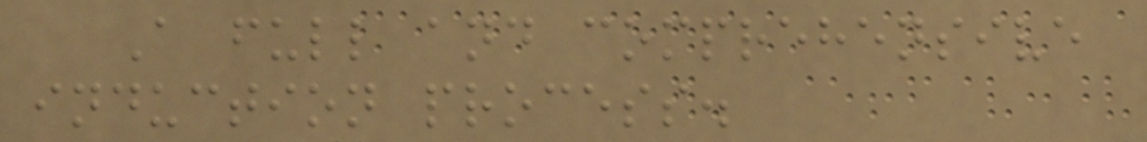A full and comprehensive
induction process.
